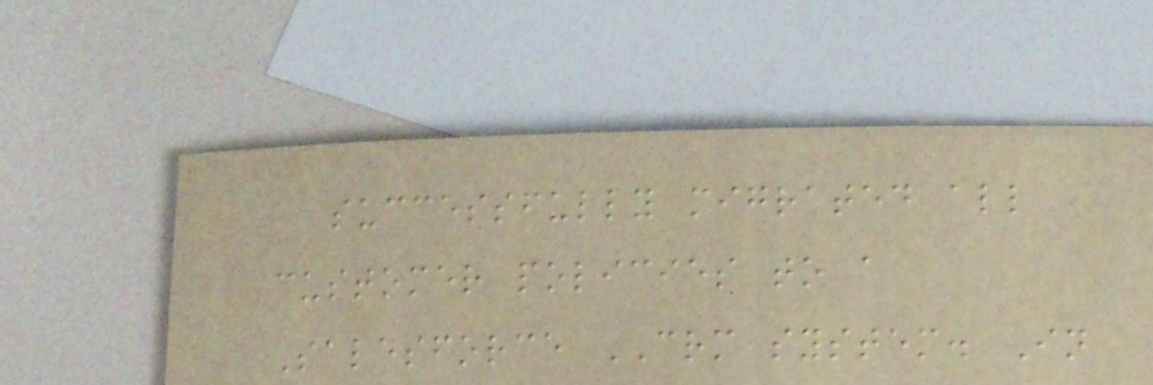successfully migrated all
customer policies to a
Salesforce CRM system. In
